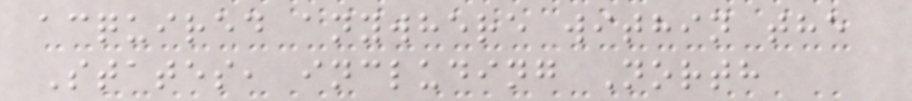acquired anywhere within the
States, including North
